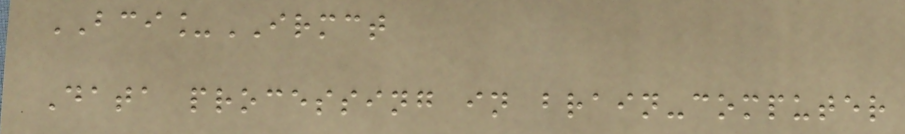BCI_IRMCT
Data processing in brain-computer
